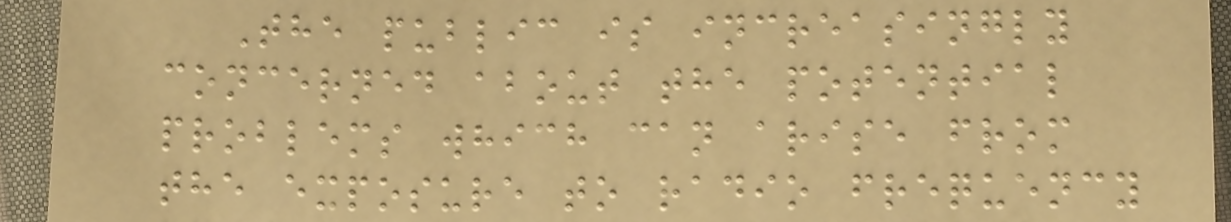The public is increasingly
concerned about the potential
problems which can arise from
the exposure to radio frequency
